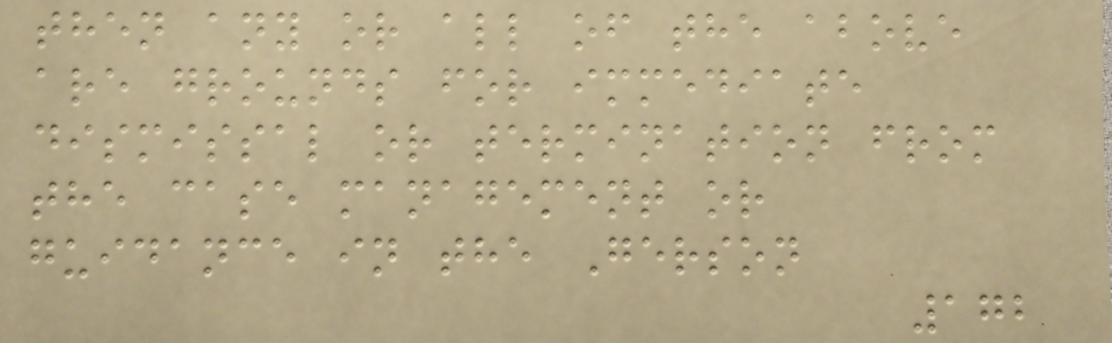then any or all of the above
are grounds for immediate
dismissal or termination from
the case management or
guidance in the Gerson
172
